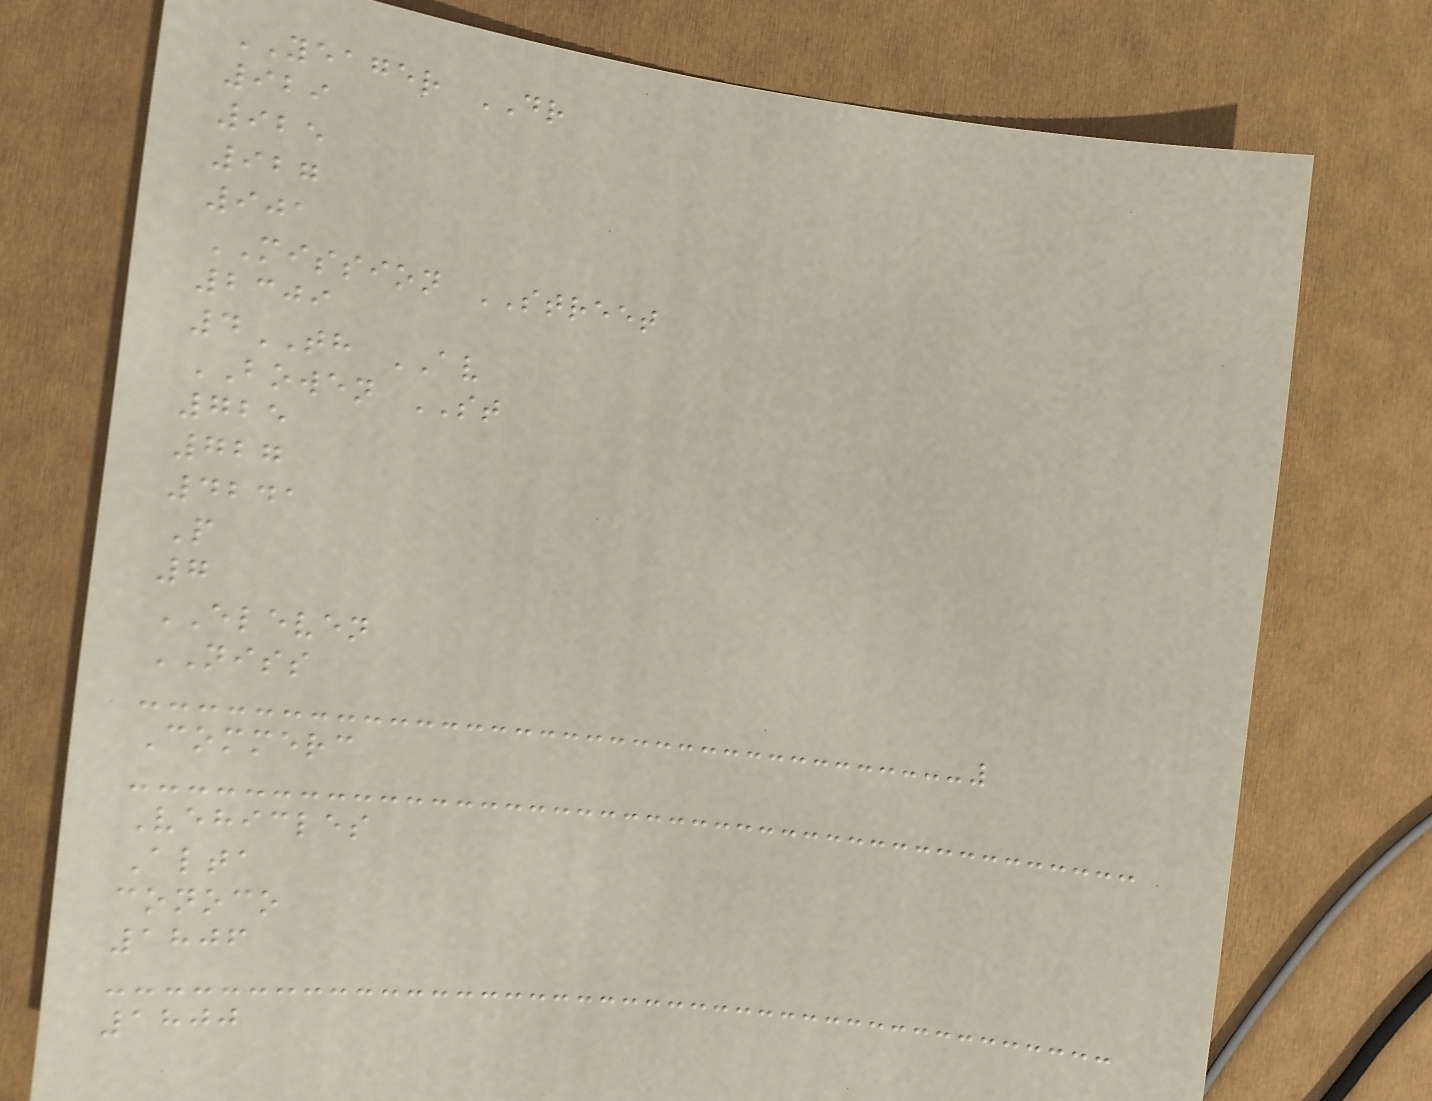YEAGER DR
929
925
927
901
MISSION STREET
2309
4TH AV
BOWEN ST
725
727
4241
P
7
ELEVEN
NISS
Commerc
Vehicles
Alta
conoco
1806
1800
